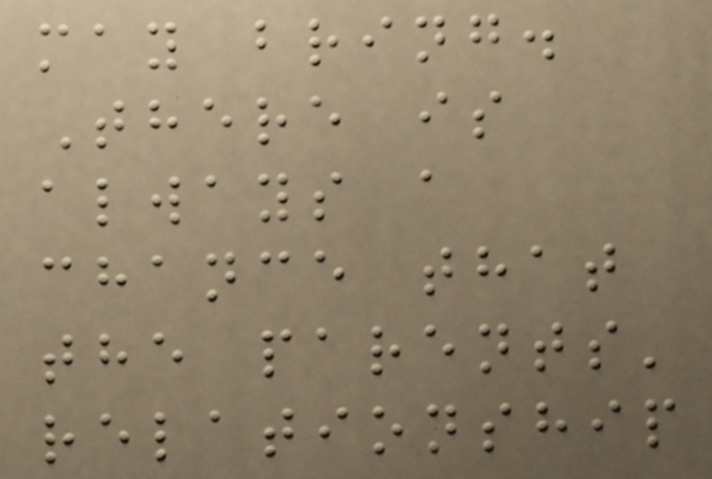may bring.
There is
always a
chance that
the parents'
relationship
